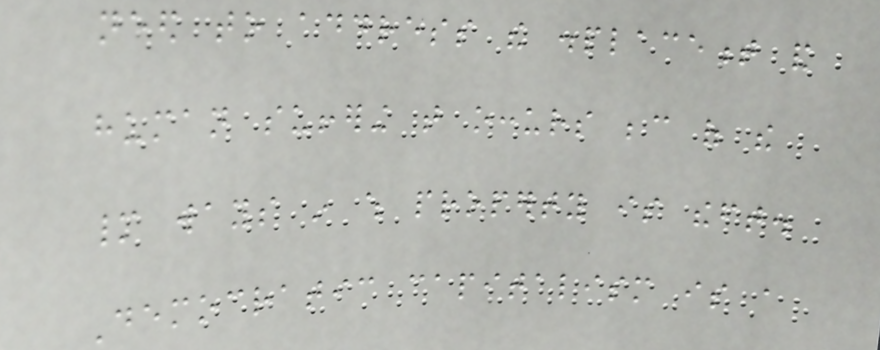need to address the displacement and
human suffering that occurs because of the
many ways in which property is theft.
Democratic capitalism is a
